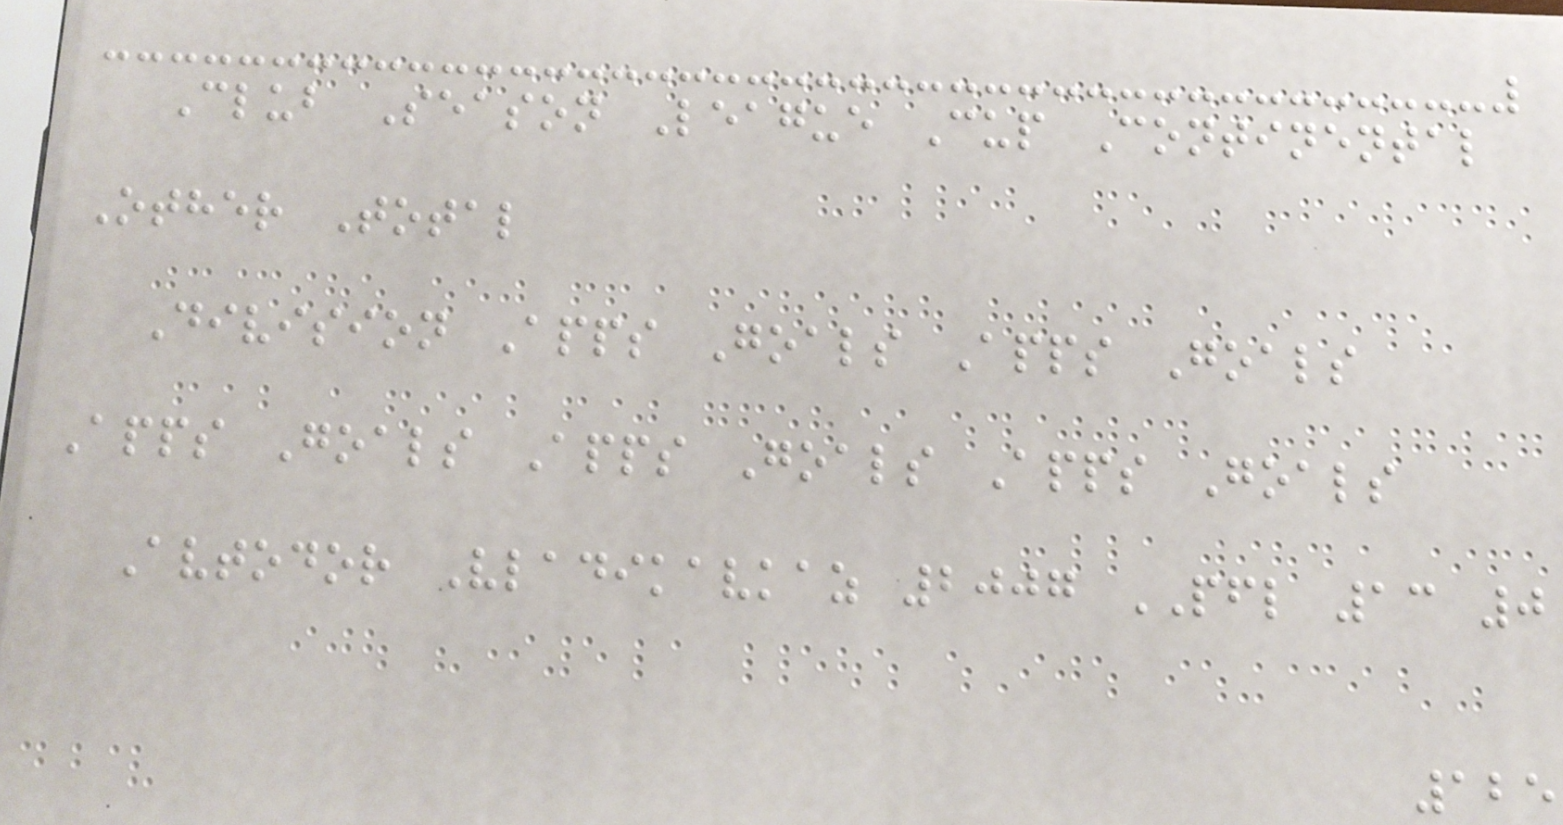Club Season League Cup Continental
Other Total
Division Apps Goals Apps Goals
Apps Goals Apps Goals Apps Goals
Avtodor Vladikavkaz 2007 PFL 13 0
125
